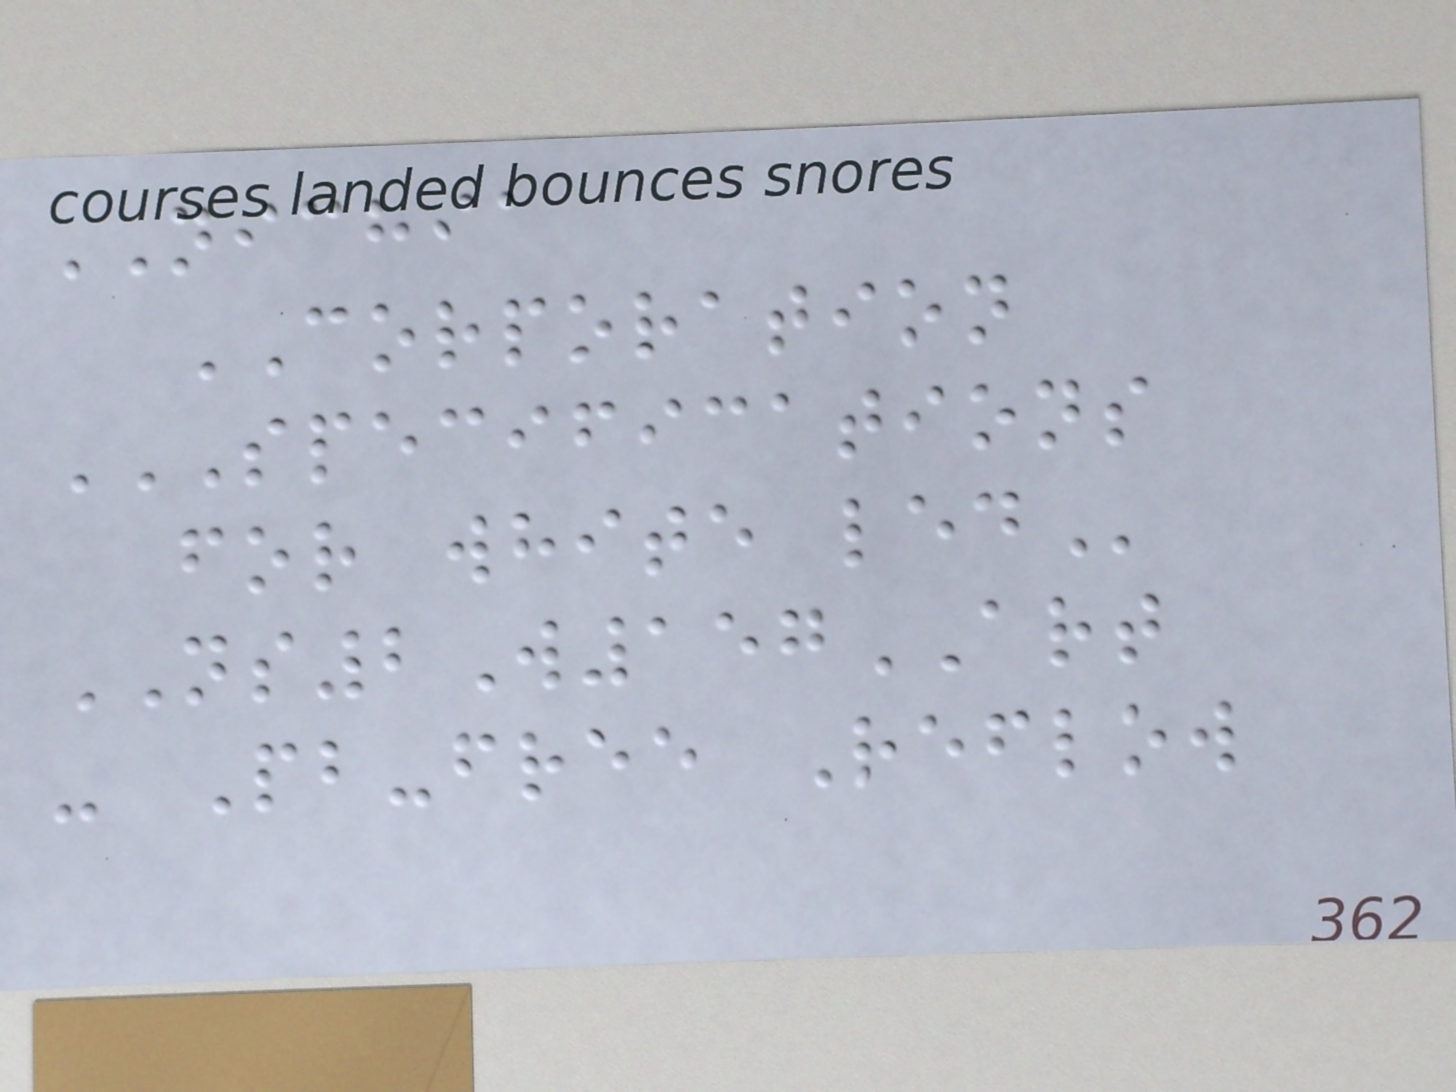NICHIA
CORPORATION
SPECIFICATIONS
FOR WHITE LED
NS2W157ART
- Pb-free Reflow
